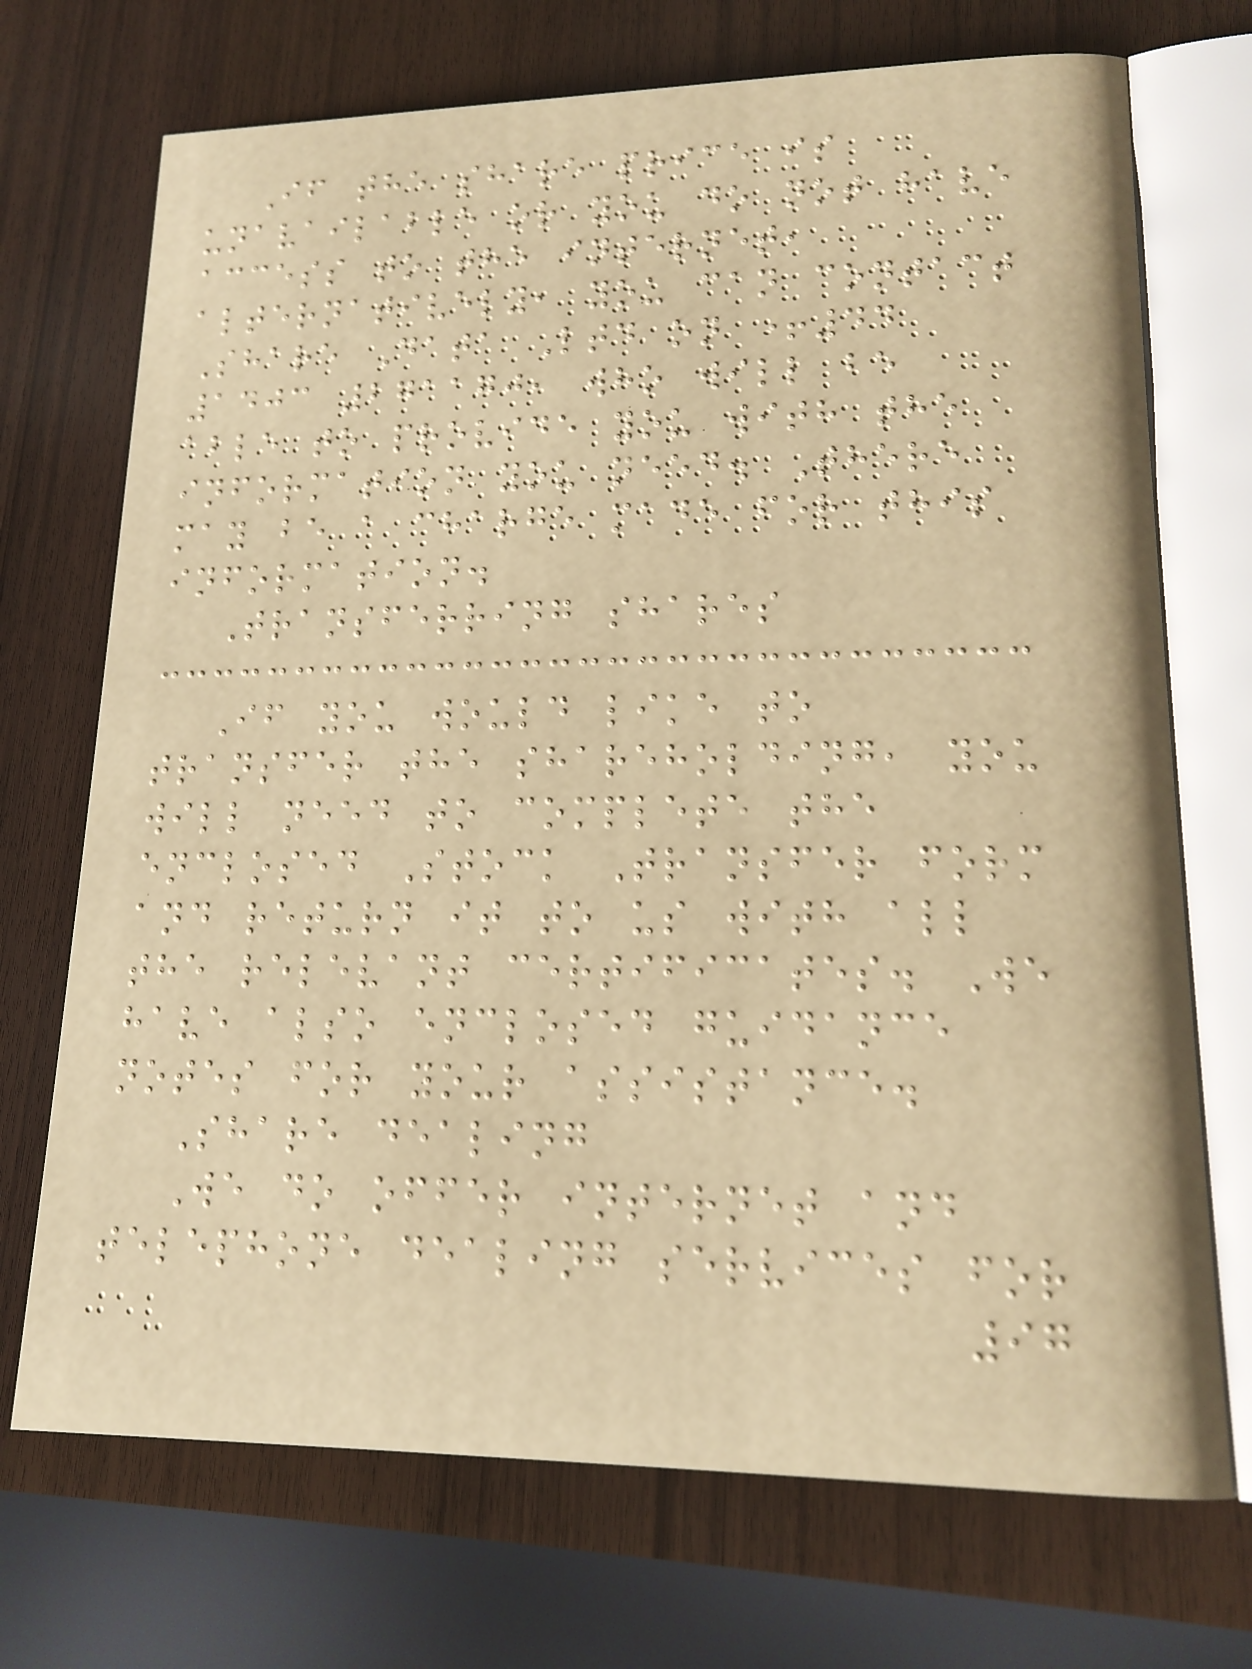If the share price is
unavailable or you do not have
access to the internet,
alternatively, you can contact
Share Data Ltd on +44
1403 271170, who will be
able to provide you with the
information you need. There
may be a charge made for this
information.
Transferring shares
If you would like to
transfer the shareholding, you
will need to complete the
enclosed Stock Transfer form
and return it to us with all
the relevant certificates. We
have also enclosed guidance
notes for your assistance.
Share dealing
We do offer internet and
telephone dealing services for
97
